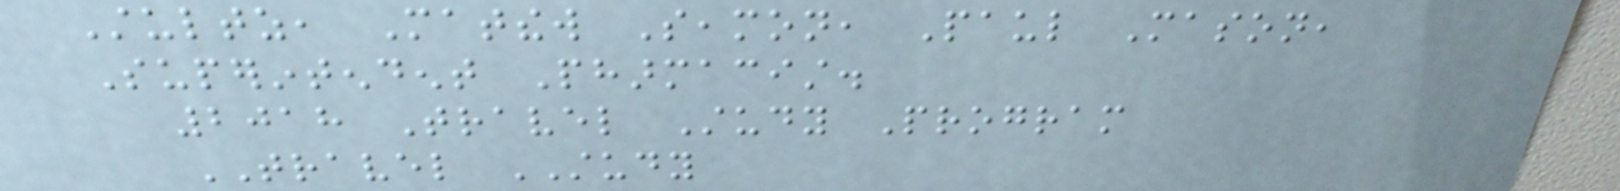Stultz, Matthew Seamon, Paul Mason,
Superintendent Pharmacist.
2018 Travel Study Program
TRAVEL STUDY
